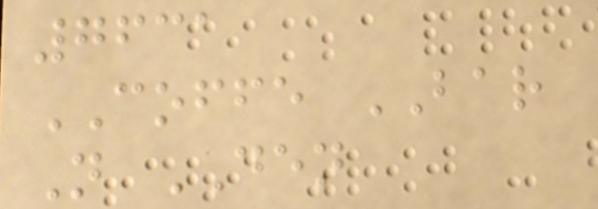7631
COFFE BAR
N DEN
